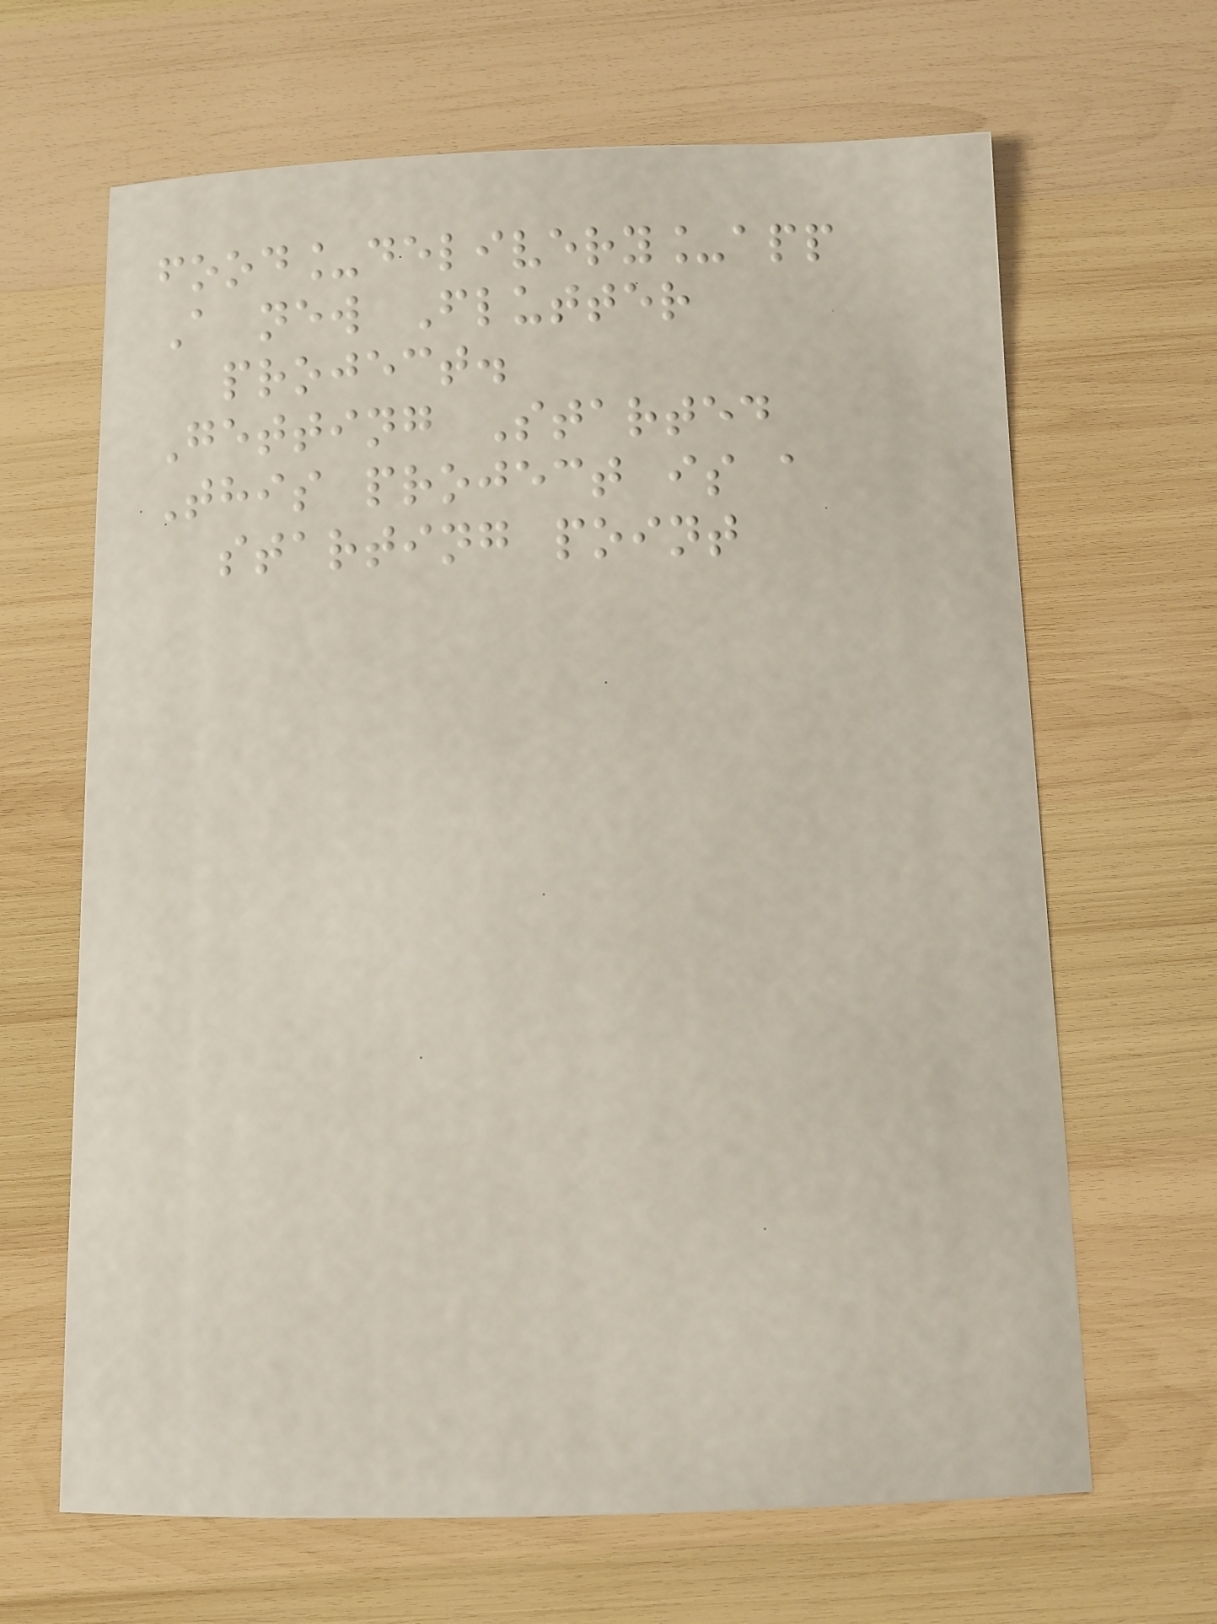food_delivery_app
A new Flutter
project.
Getting Started
This project is a
starting point
